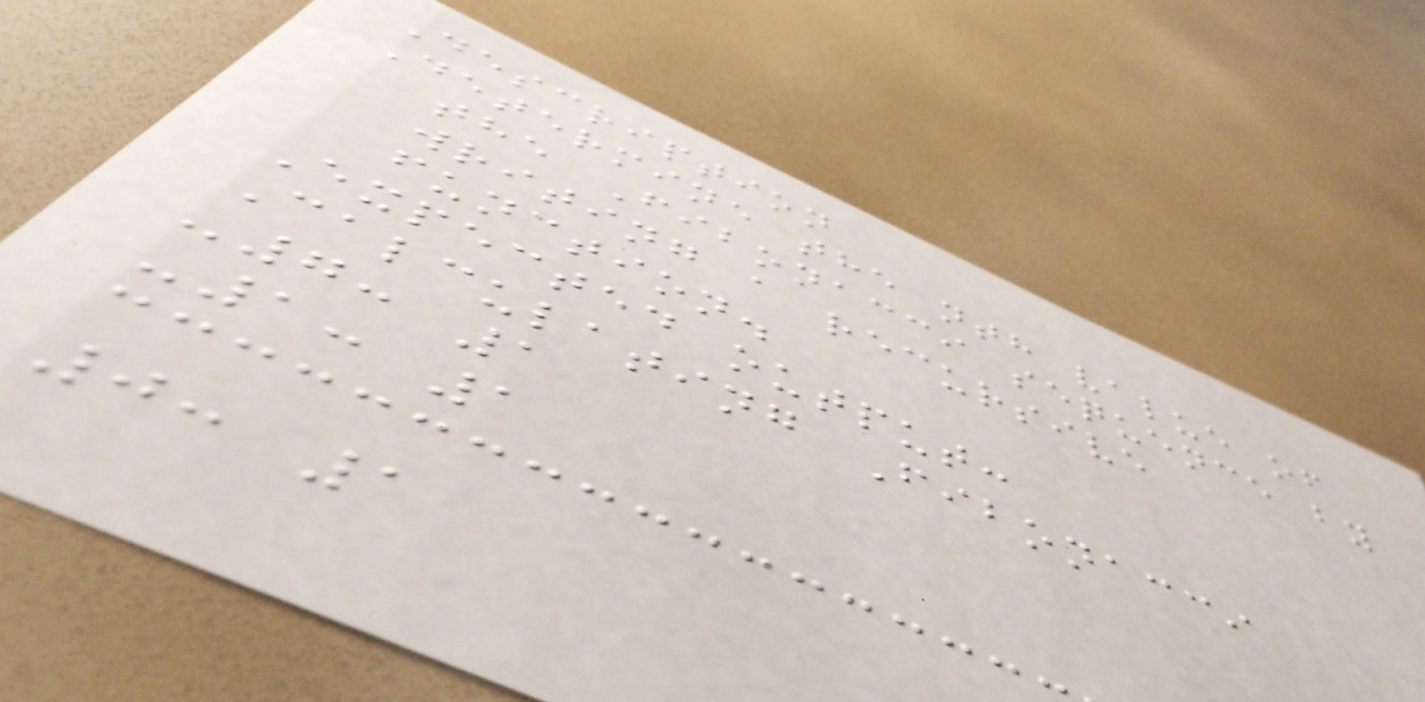Description
Determine the nth value of
the Fibonacci sequence by
writing a recursive
function.
Expected output:
Calculating Fibonacci
-7: 1
-1: 1
0: 1
